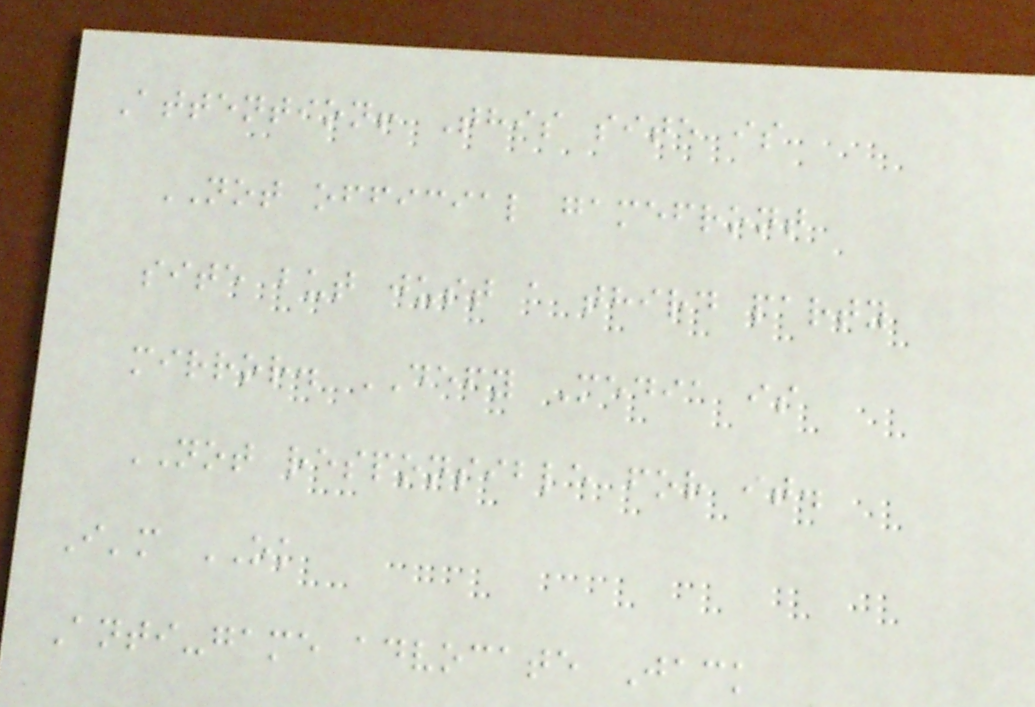Attention! This site is
NOT official gamefront
site but just a third party
mirror. DEFY Media is
NOT responsible for it.
I'm OK
Anti-game advocate Jack
